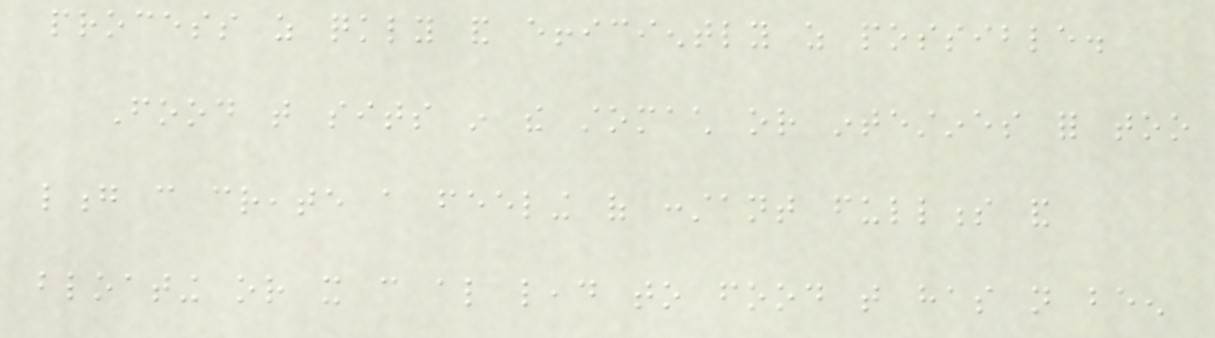process as quickly and efficiently as possible.
Food that sits in the stomach or intestines for too
long can create a feeling of constant fullness and
bloating or it can also lead to food that has not been
